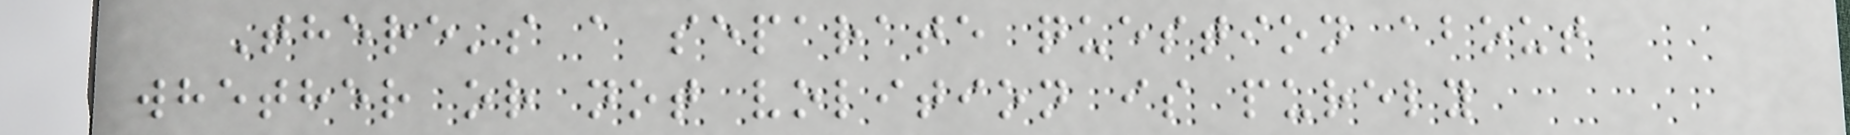There's a separate question about
whether or not volition is purely
